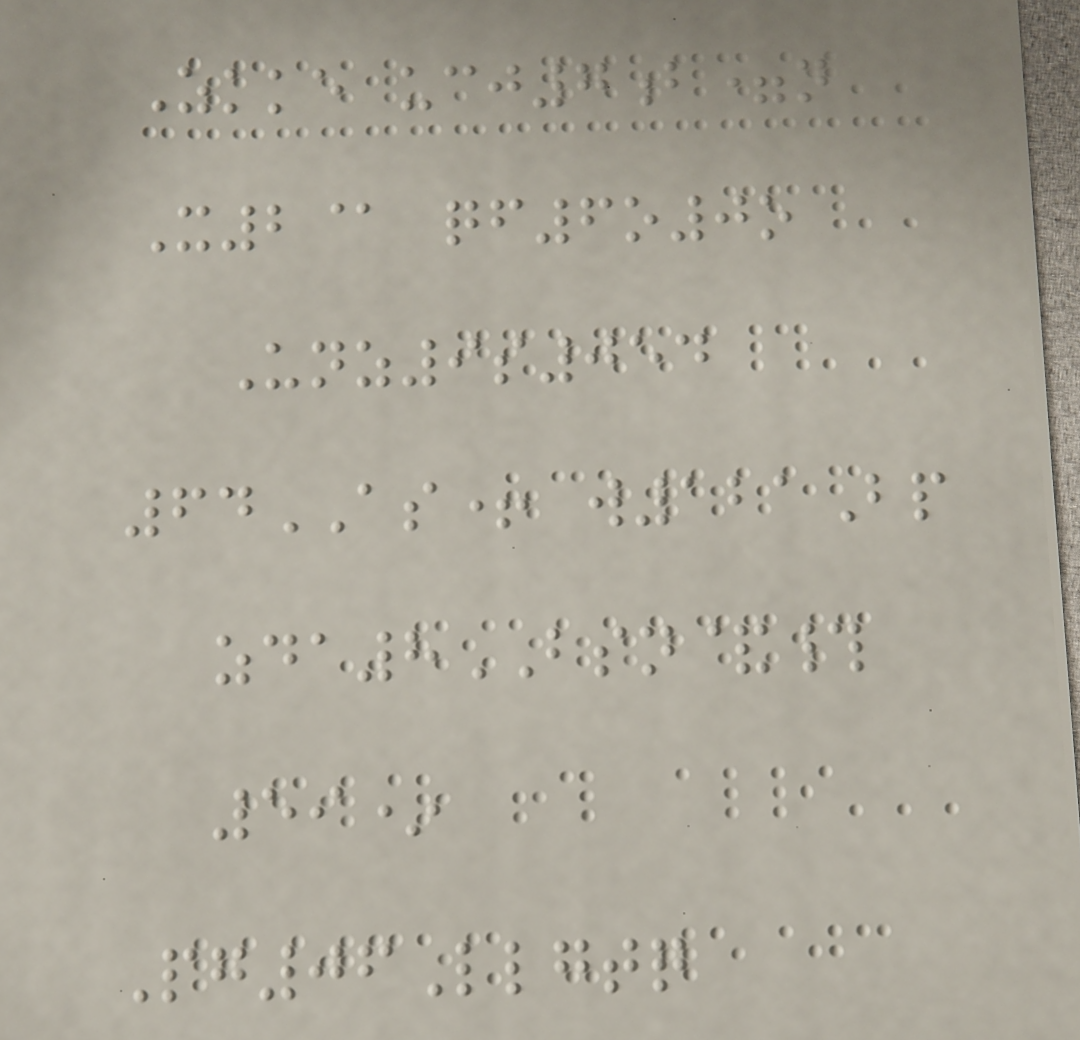Zkke ucj7b=n
X2@ qf6o0o
Unz9s054
64AS+ w121Bp
zda8BSN&#
59*
Pg06Llgtq
